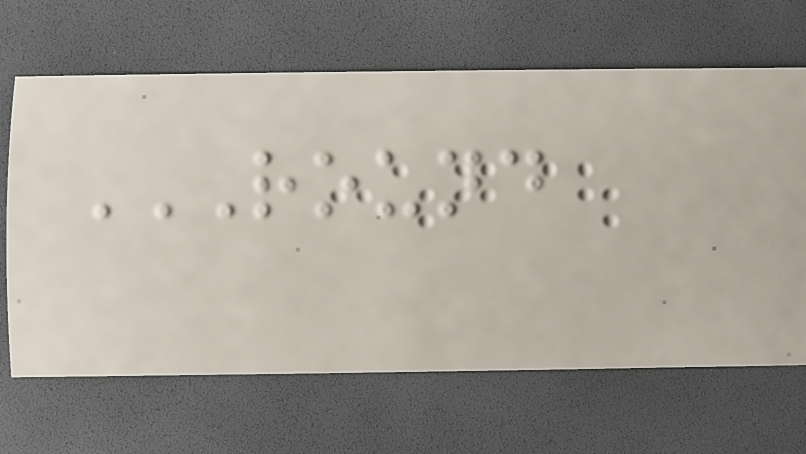ROUND
